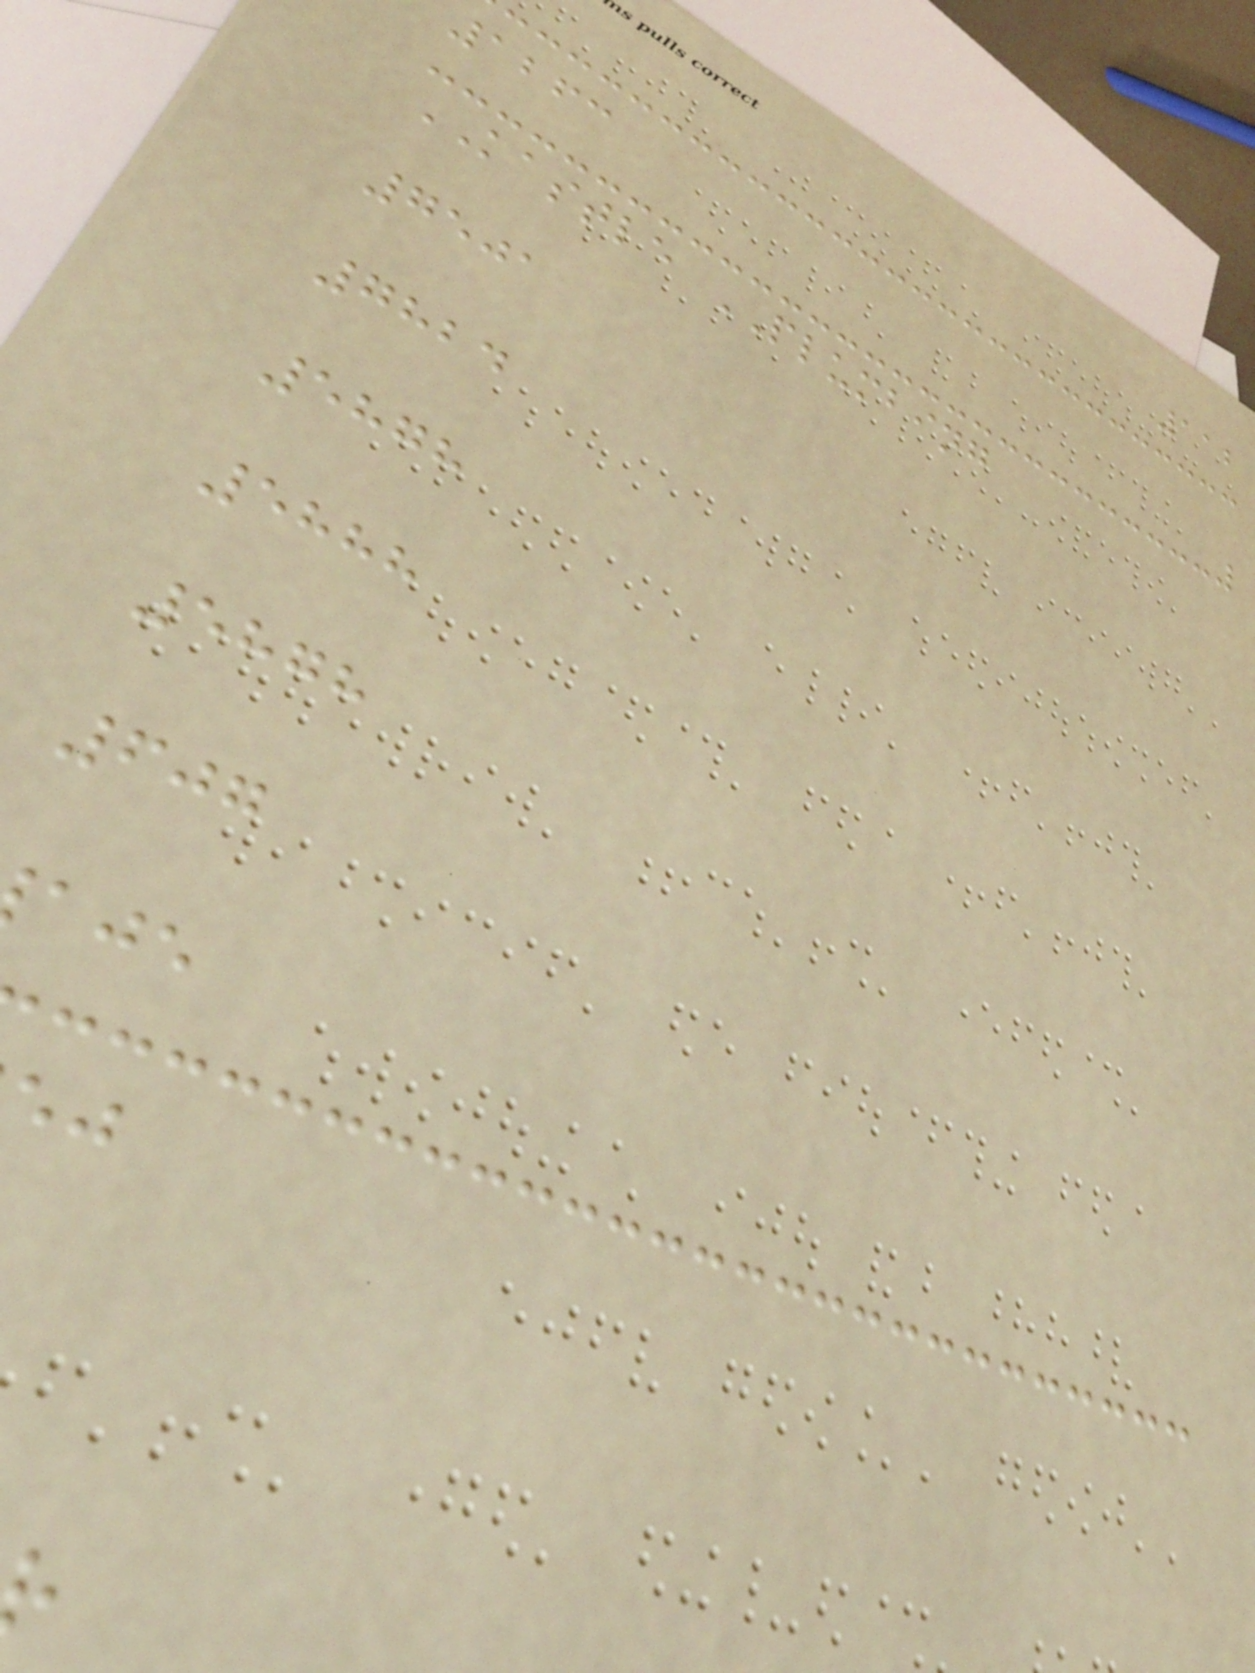112
1263
KASTLE PLUMBING
7501
7824
5878
5888
5878
607
